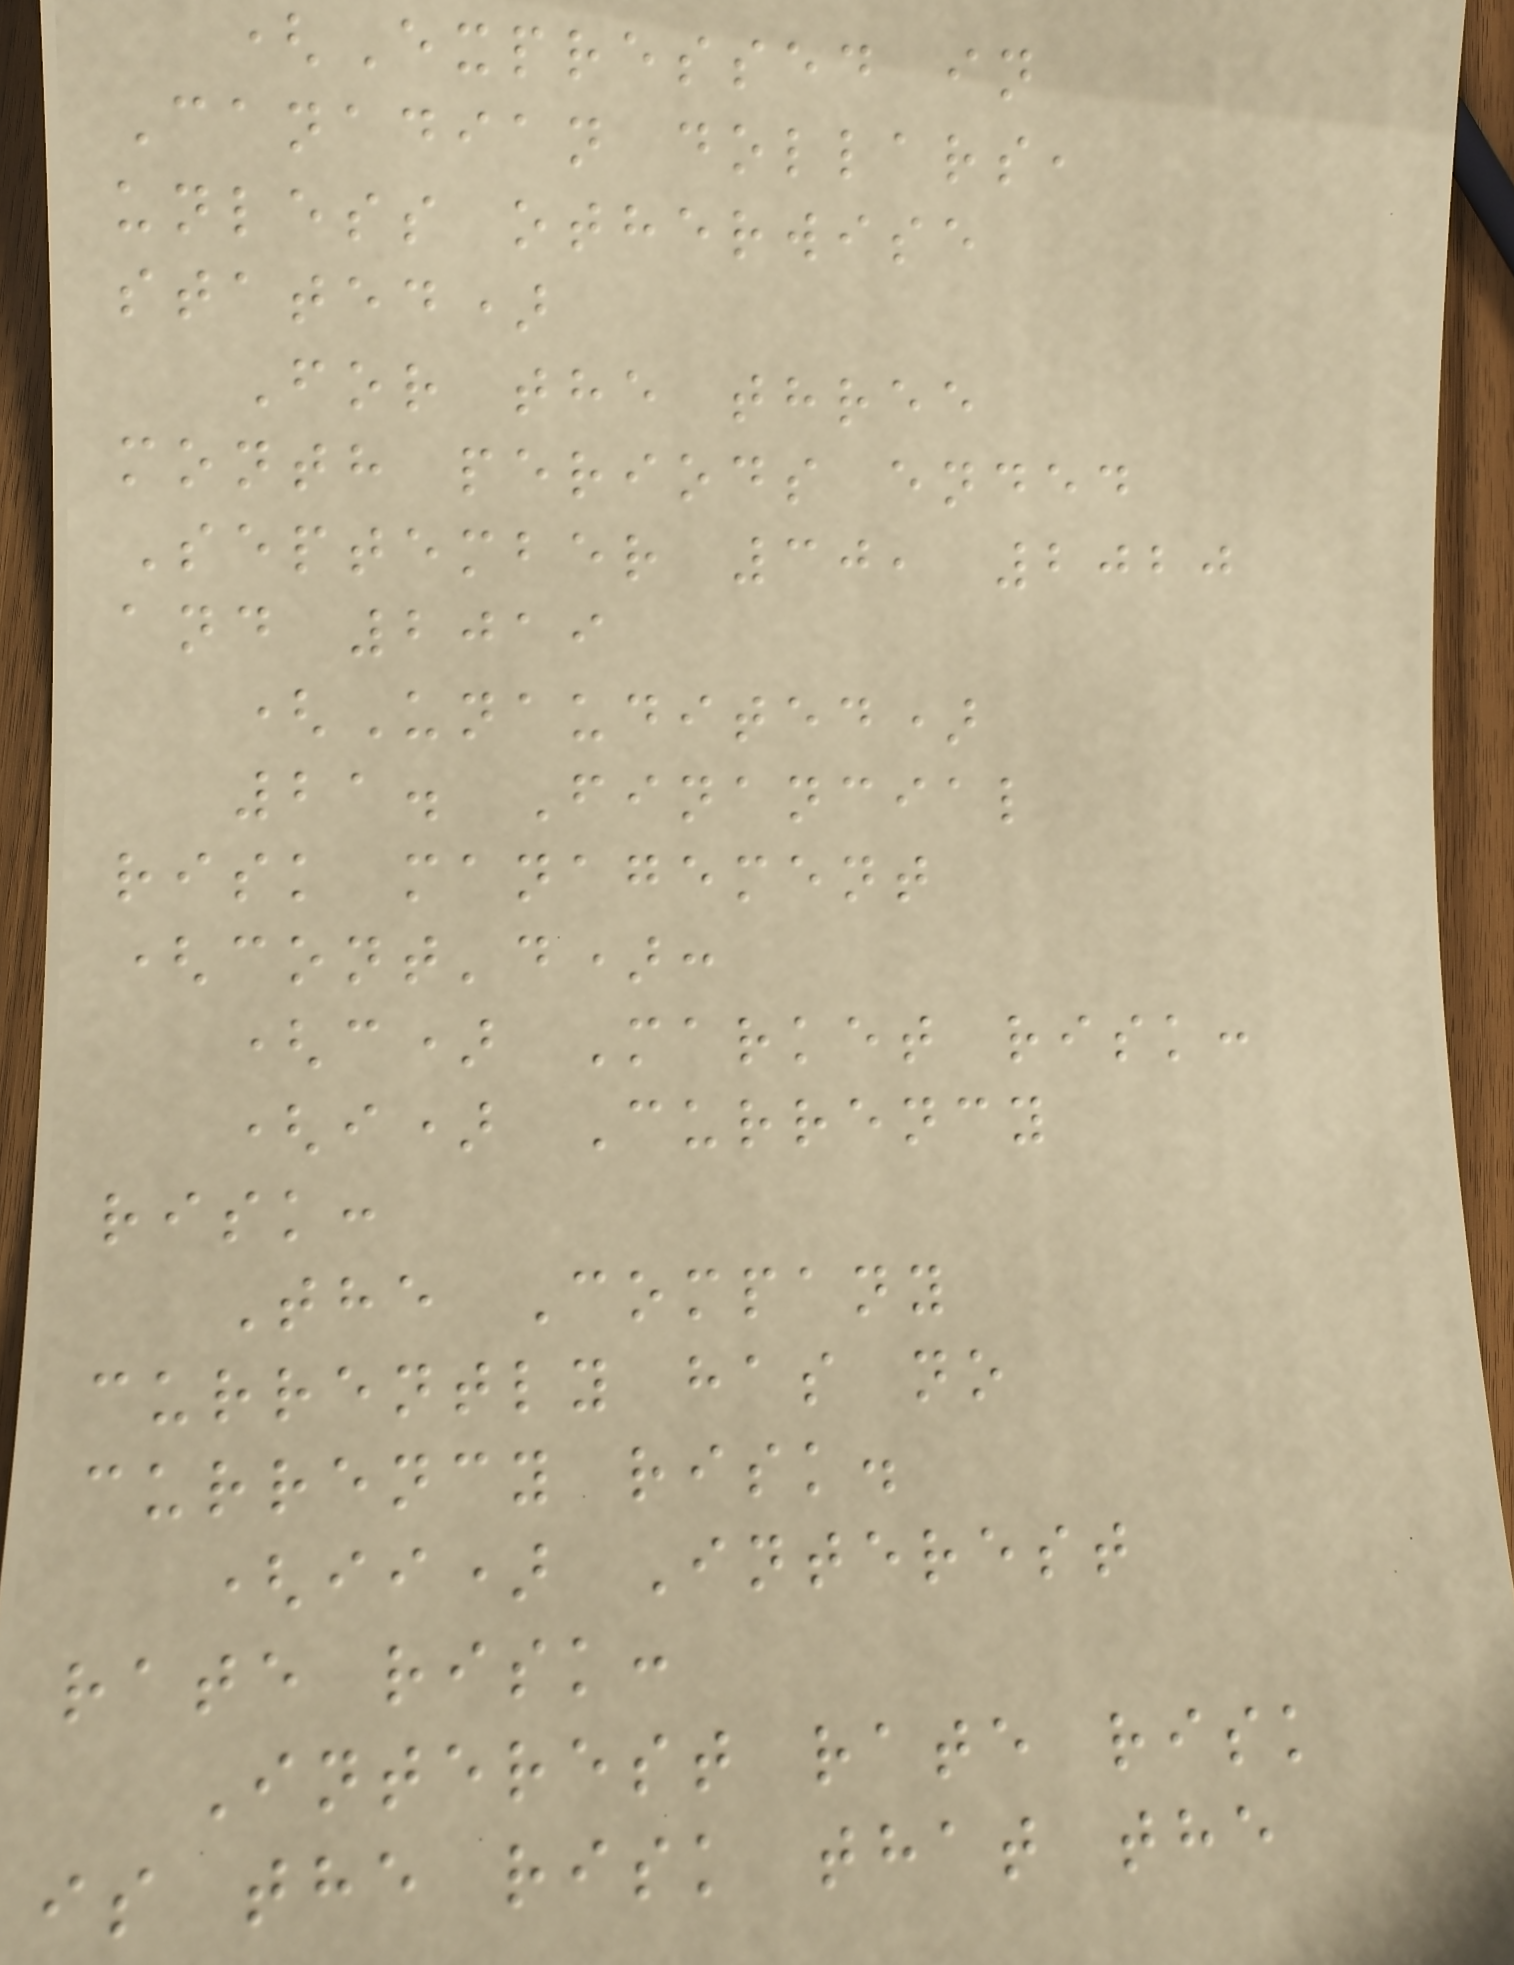(Expressed in
Canadian dollars,
unless otherwise
stated)
For the three
month periods ended
September 30, 2020
and 2019
(Unaudited)
21. Financial
risk management
(cont'd):
(c) Market risk:
(i) Currency
risk:
The Company
currently has no
currency risk.
(ii) Interest
rate risk:
Interest rate risk
is the risk that the
